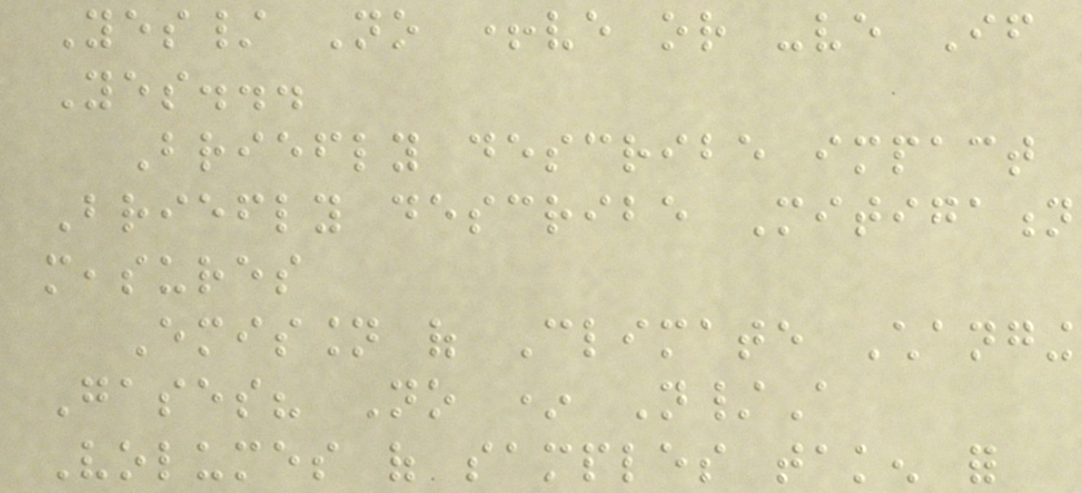Yes/ No +ve or -ve If
Yes...
Briefly describe impact
Briefly describe Mitigation
measures
Emission of Climate Changing
Gases? No * N/A
Volumes of samples taken for
